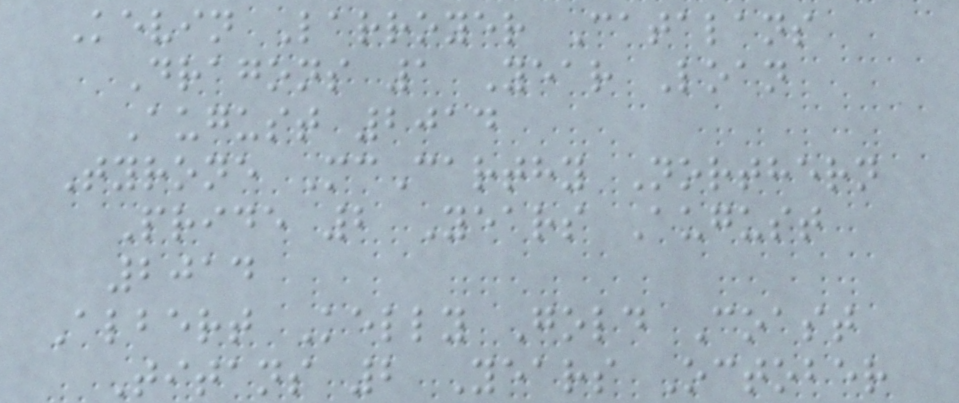Kevin Larroyer Catalans
Dragons 1 Year Loan
August 2014
Tyrone McCarthy Northern
Pride 2 Years August
2014
Albert Kelly Gold Coast
Titans 2 Years October
